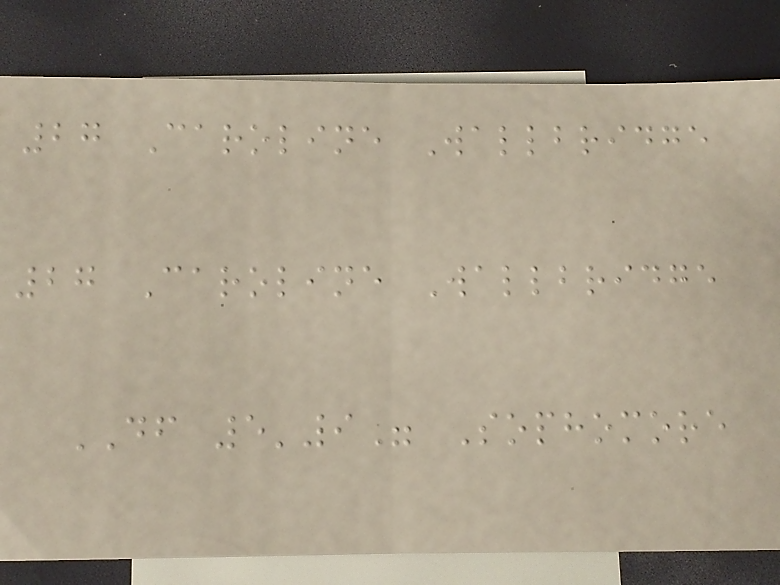27 Caroline Wallbridge
27 Caroline Wallbridge
DF 5'9" Sophomore
